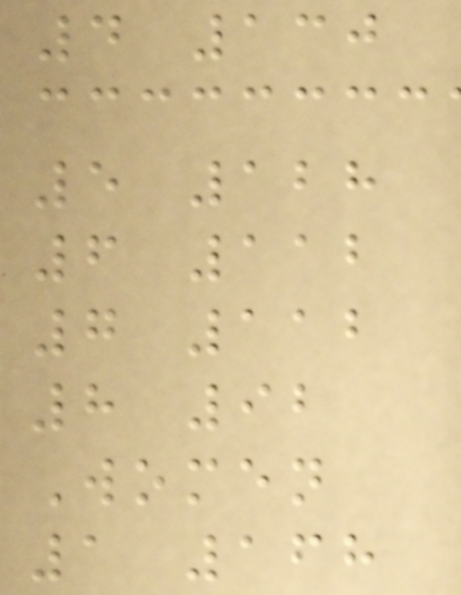4 130
5 128
6 112
7 112
8 92
Women
1 168
